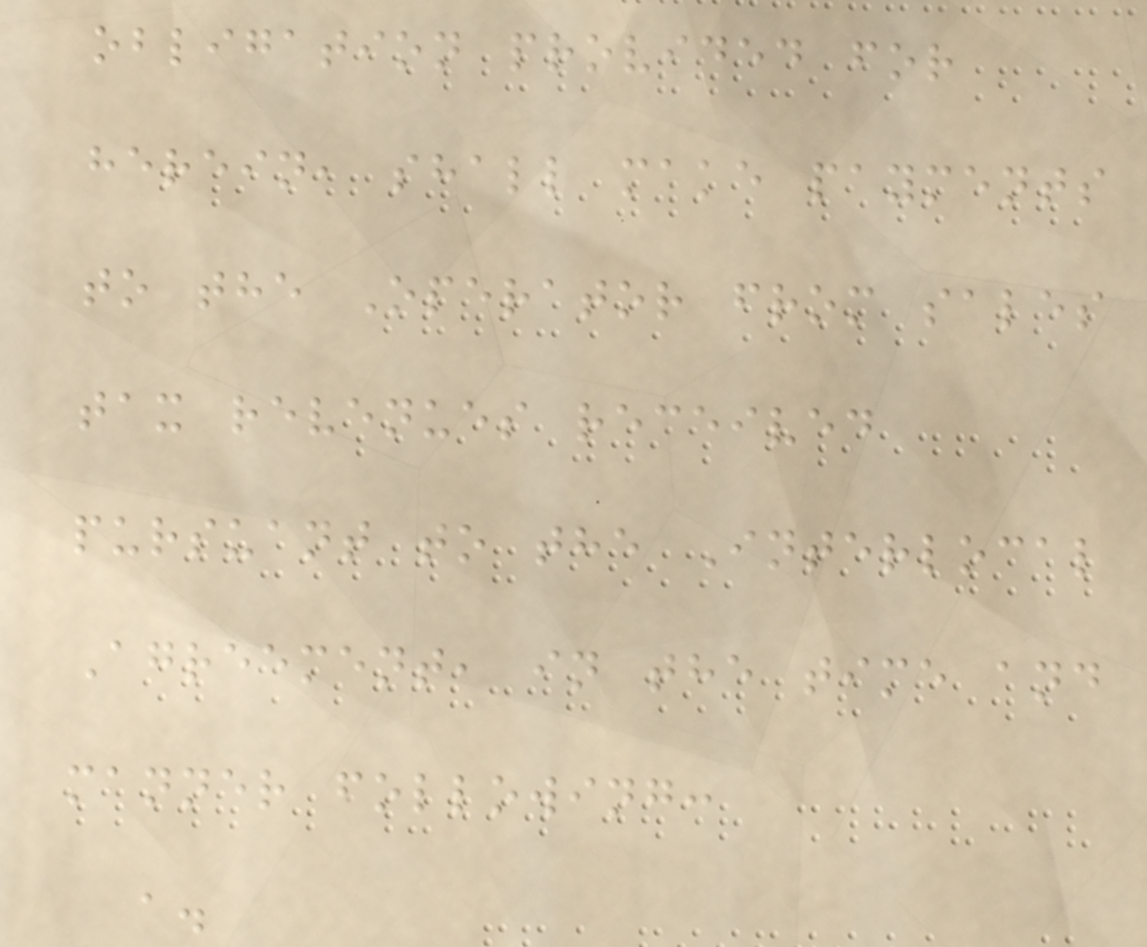obligation provided for
herein, shall make payments
to the Operator from sales
tax revenues received
pursuant to the Interlocal
Agreement, in the time and
manner following:
a.
